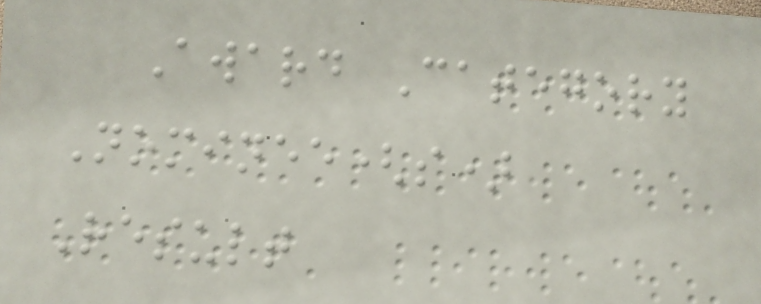Award Category
Nominee(s)
Result
